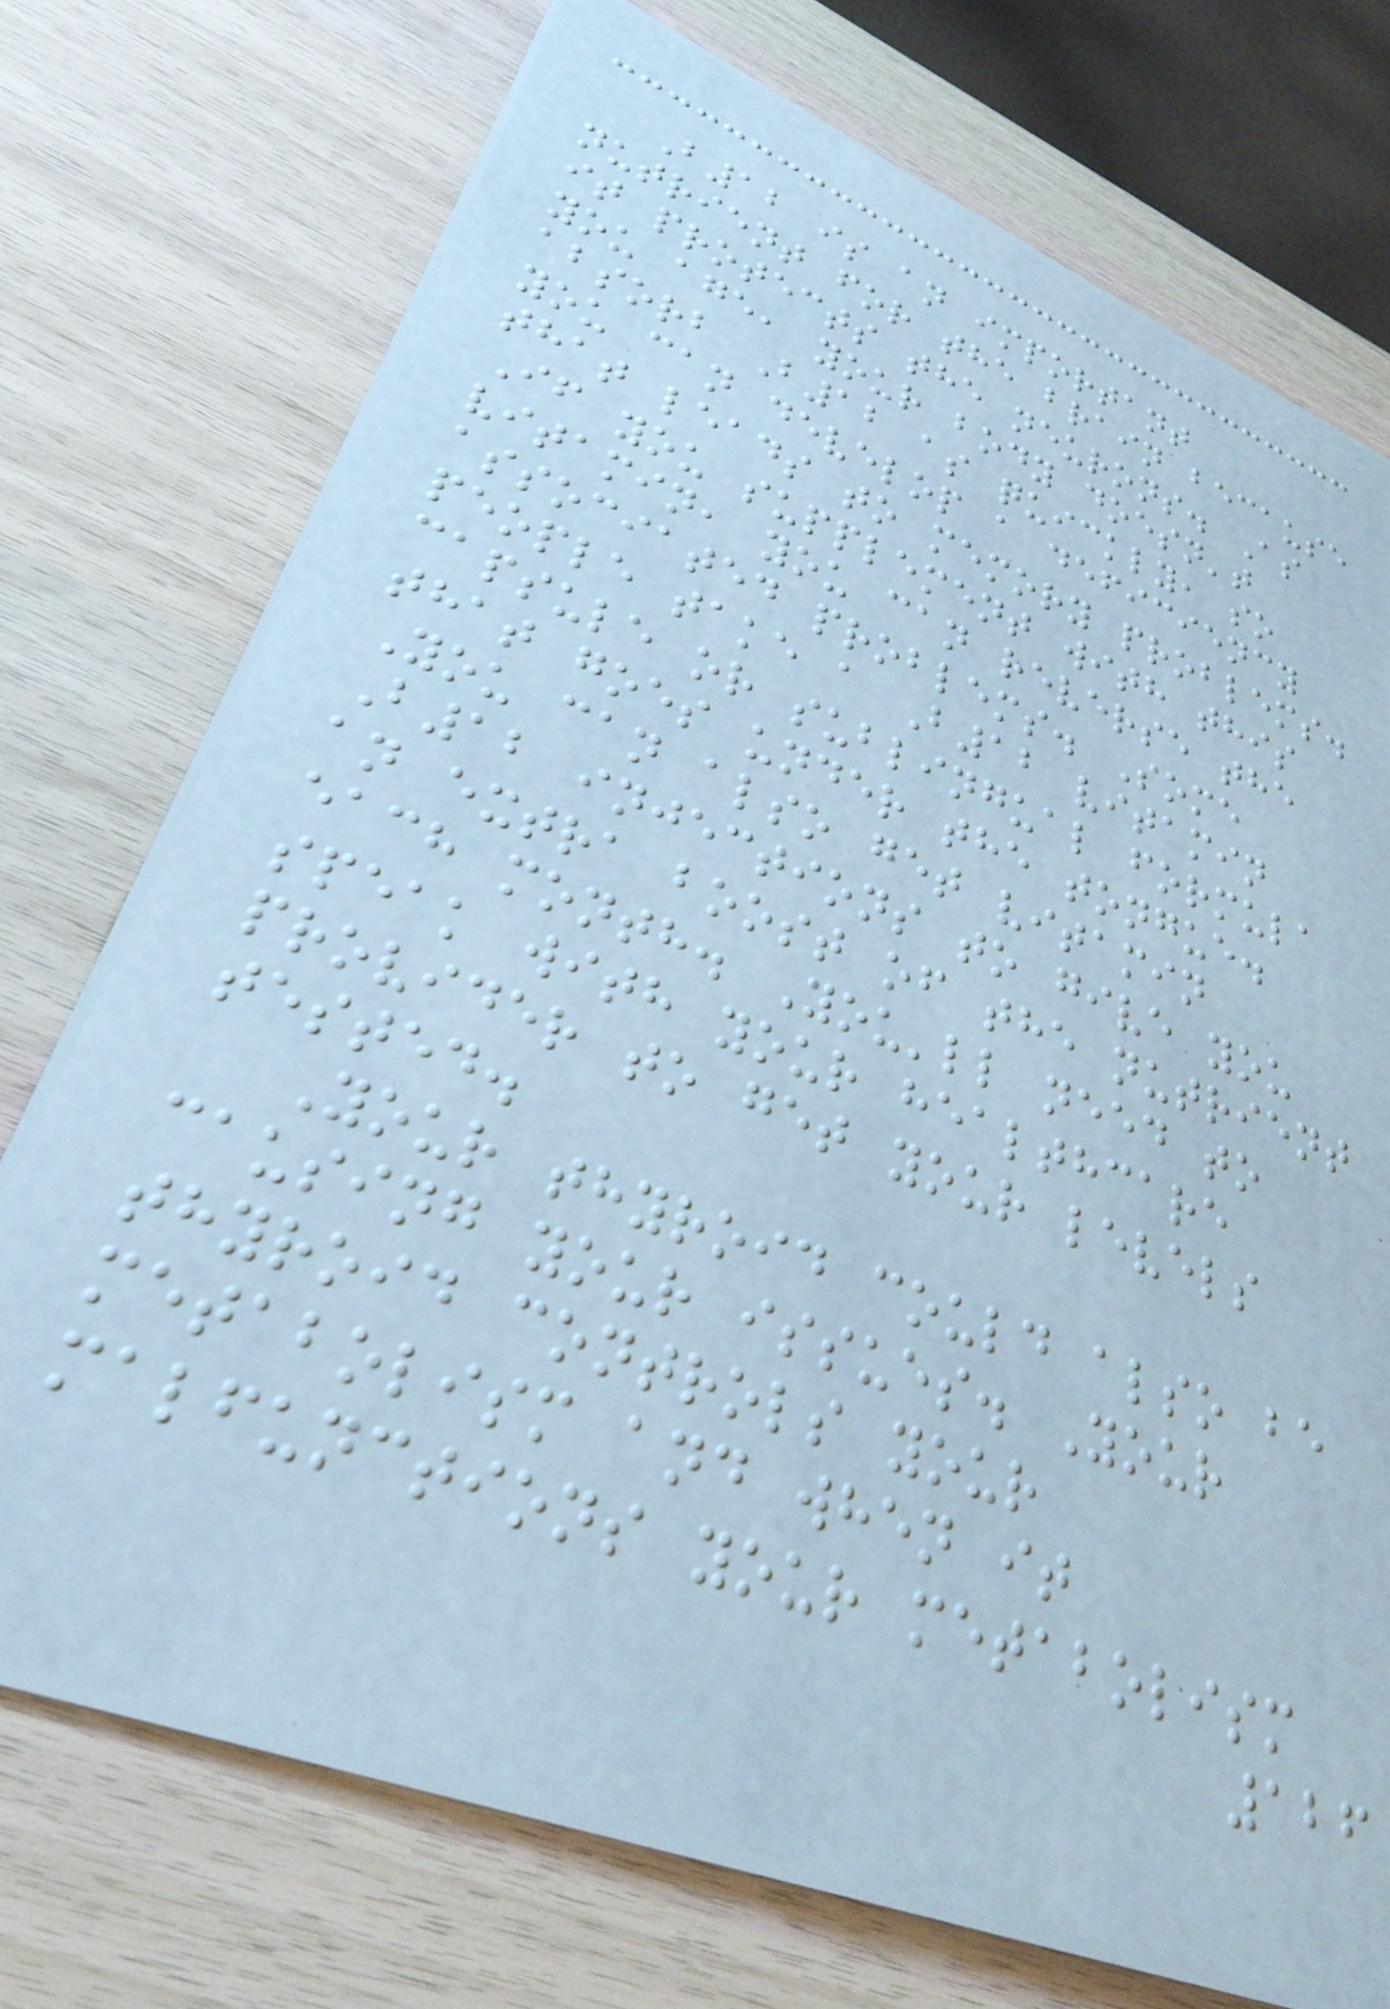B12 is an important
nutrient for the brain because
it protects the neurons. As
you age, your body doesn't
absorb B12 as quickly, so
you can develop a deficiency
that leads to memory problems.
If you supplement with this
vitamin, you can reverse the
associated problems. Some
people take a B12 vitamin
capsule or sublingual formula
that goes under the tongue.
You can also get vitamin
B12 injections to give you
an extra boost of the nutrient
each month. You'll need to
speak with your healthcare
provider to get your levels
tested.
Your thyroid could also be
causing your issues. Your
thyroid controls your
metabolism and when it
malfunctions your metabolism
126
